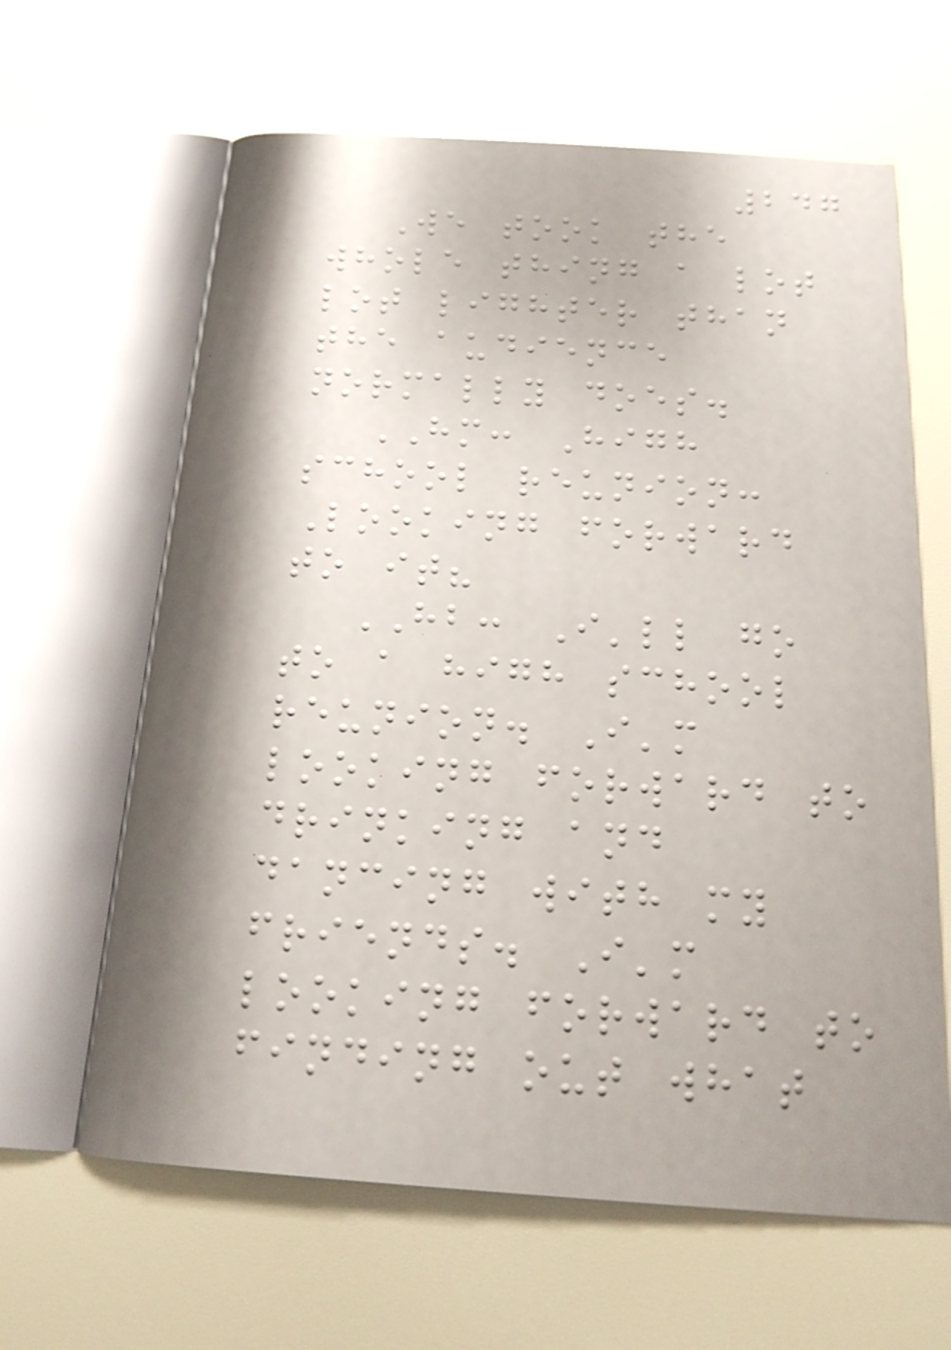247
We took the
whole thing a lot
lot lighter than
the audience
normally does.
HM: High
school reunion:
Looking forward
to it?
HB: I'll go
to a high school
reunion. I'm
looking forward to
drinking and
dancing with my
friends. I'm
looking forward to
finding out what
